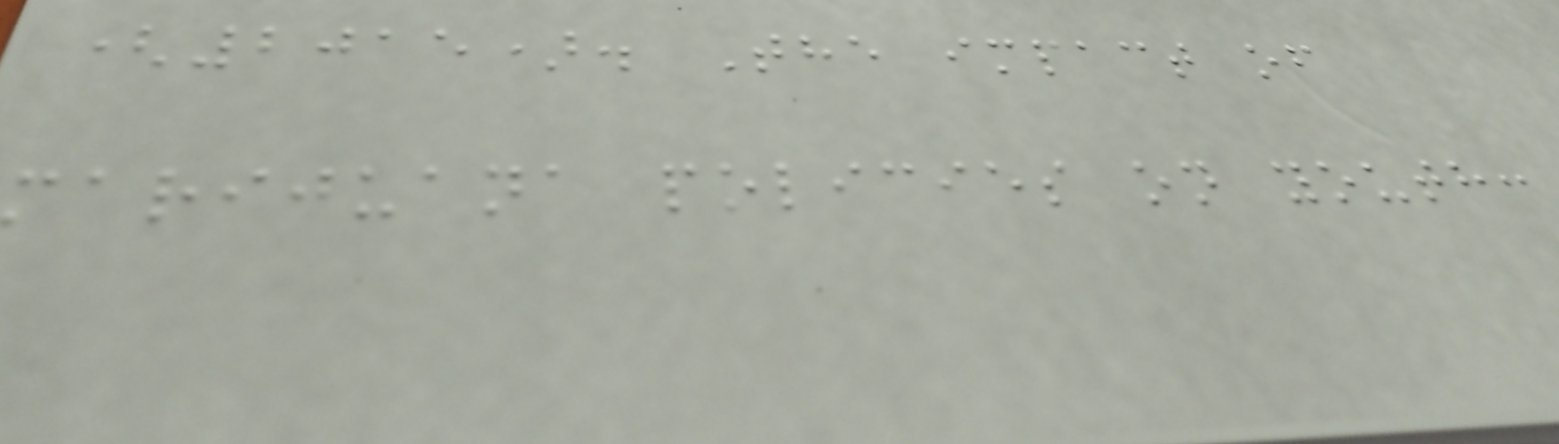(2015). The impact of
marijuana policies on youth:
